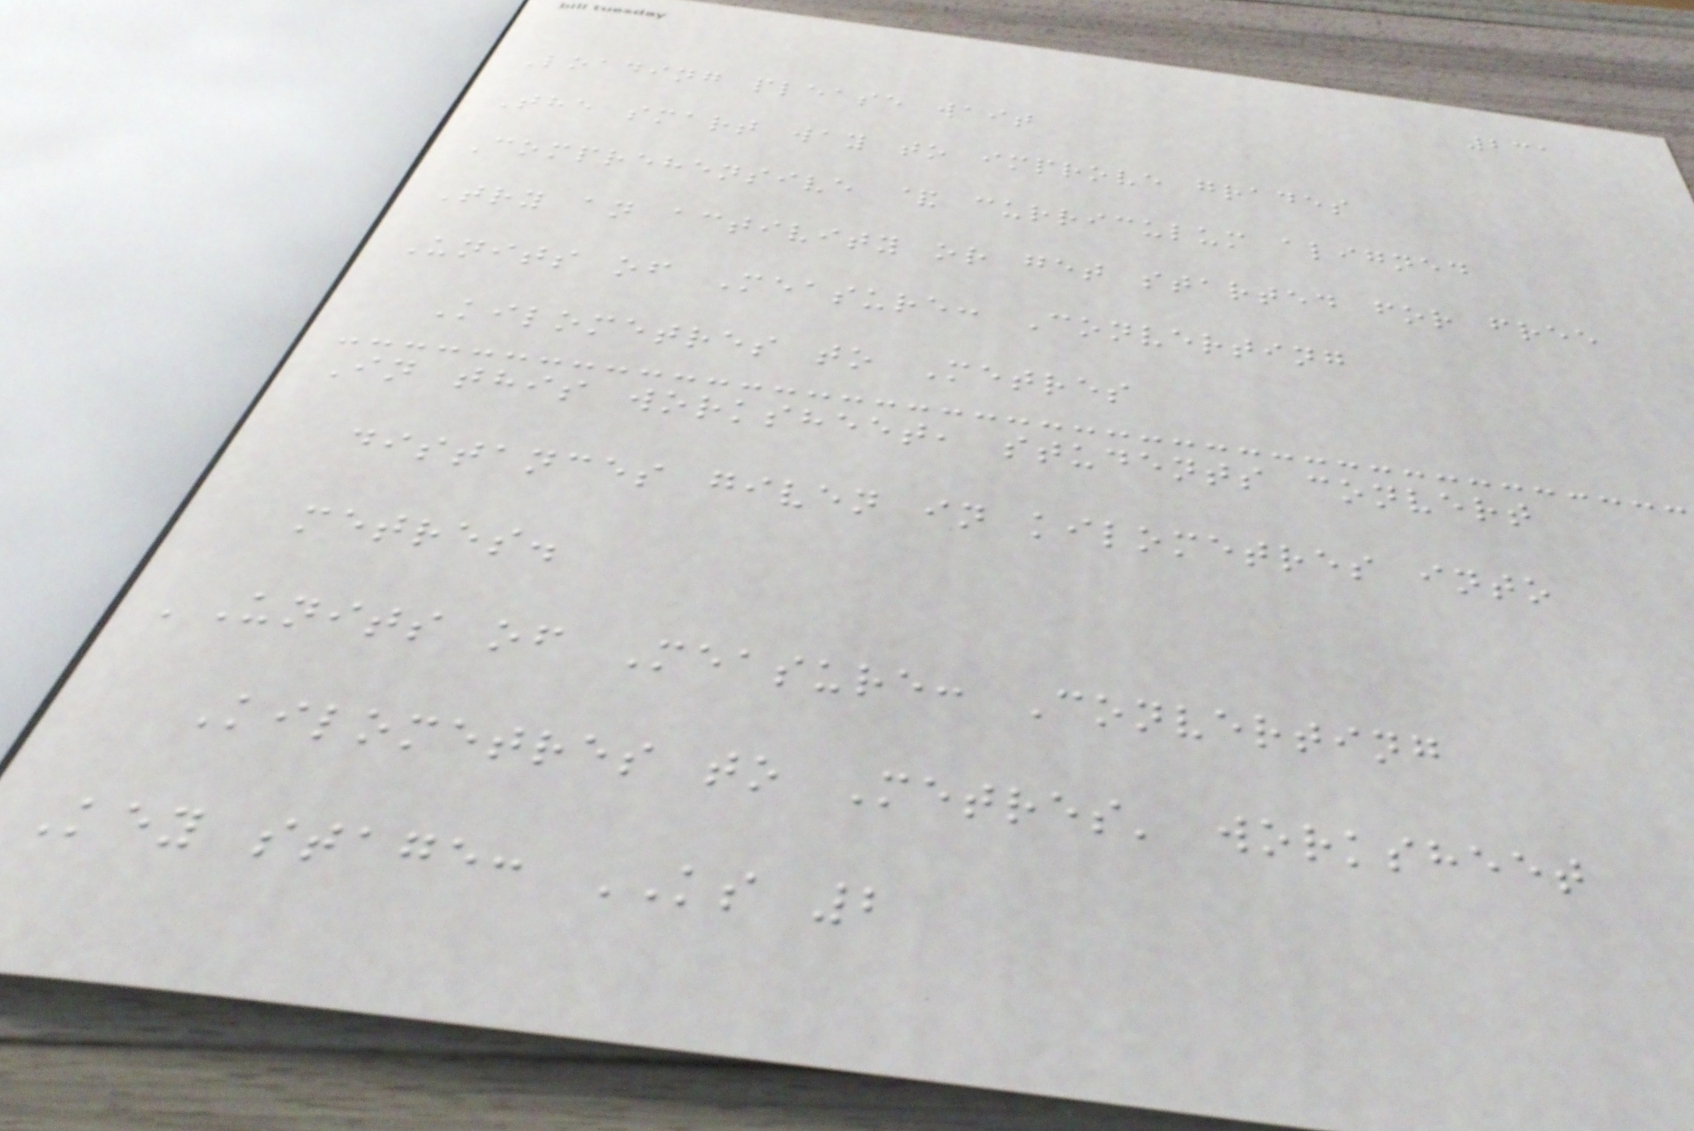231
Loading please wait
The smart way to improve grades
Comprehensive & curriculum aligned
Try an activity or get started for free
Units of Measure: Converting
Kilometres to Metres
In this worksheet, students convert
distances given in kilometres into
metres.
'Units of Measure: Converting
Kilometres to Metres' worksheet
Key stage: KS 2
